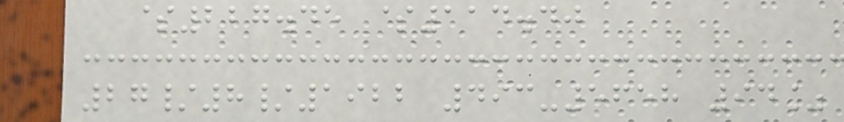$227.45 $114.40
27/8/1922 493-5658 94%
